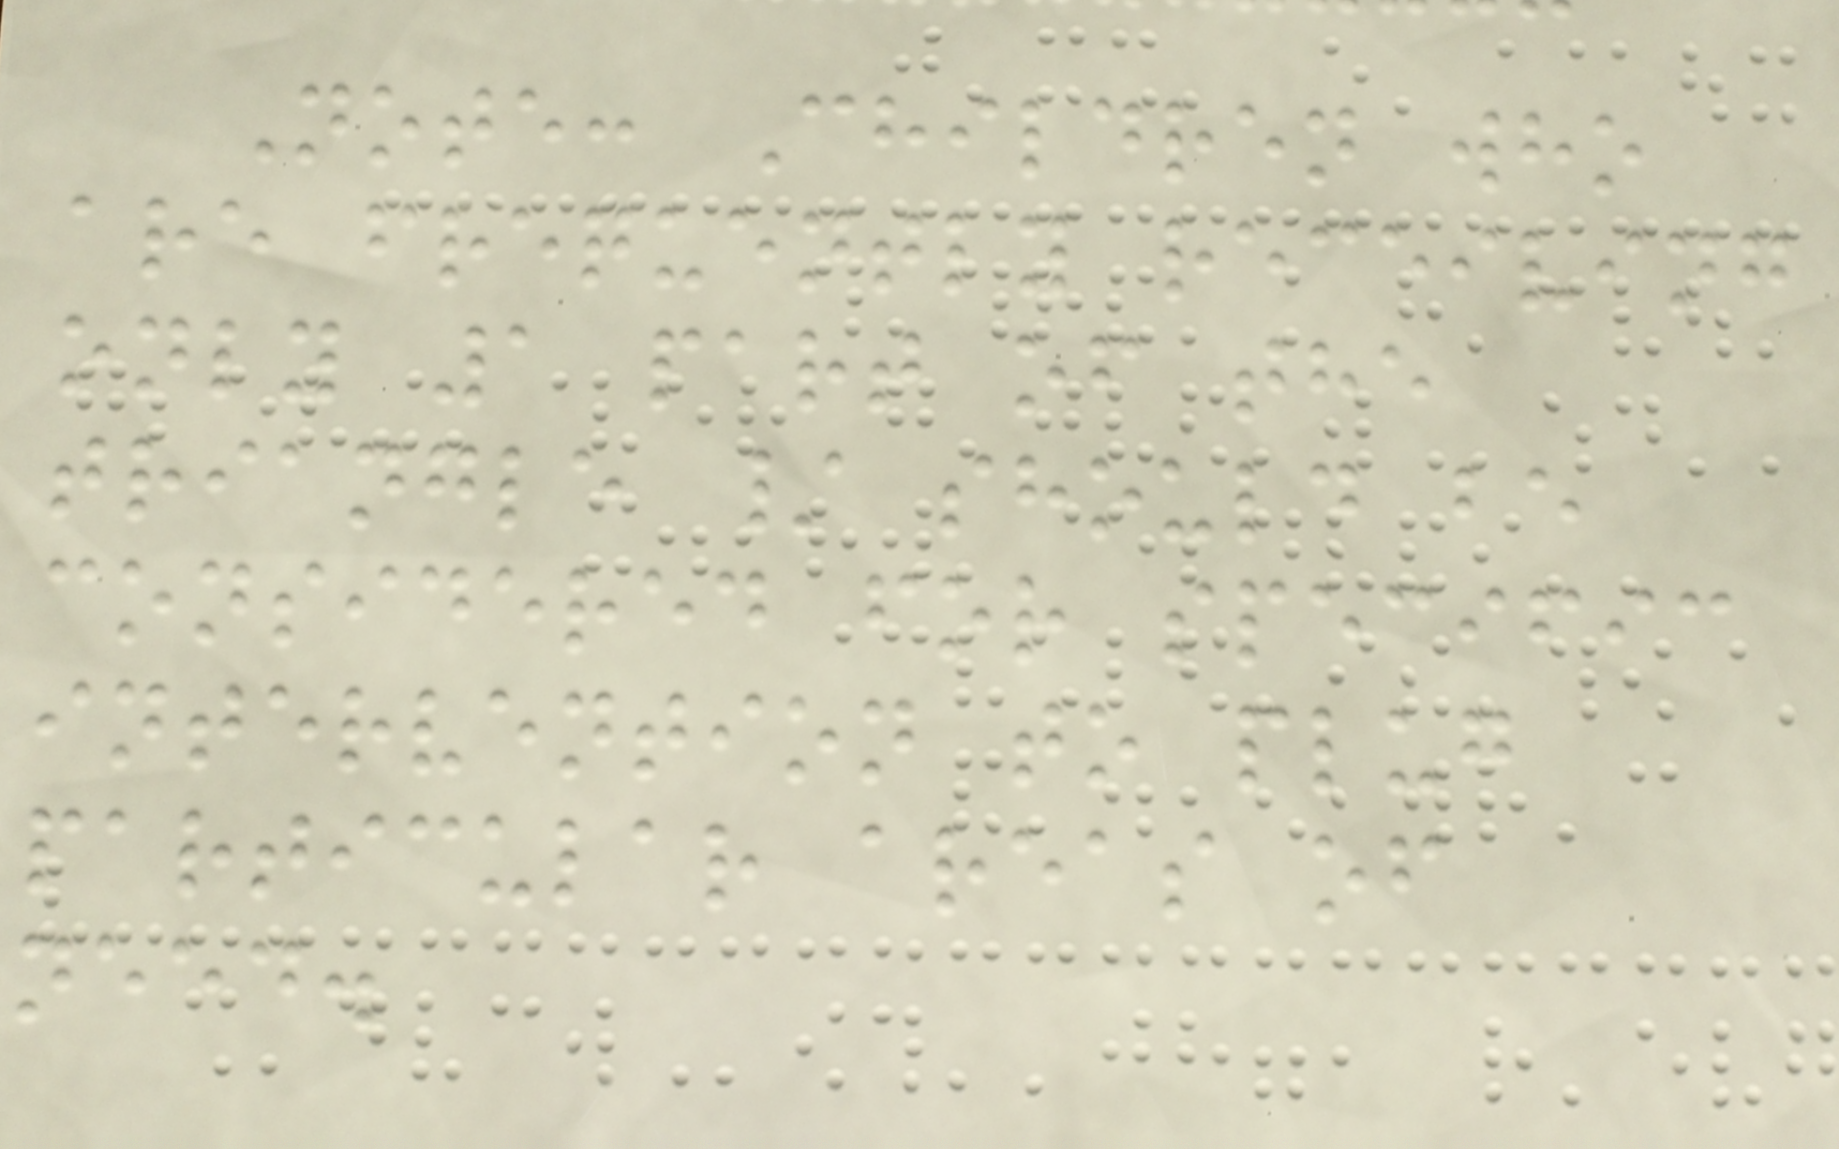Note: Children who
are frequently receiving
only 1 part of the
triangle / should be
considered for specific
intervention to plug
particular areas of
need.
